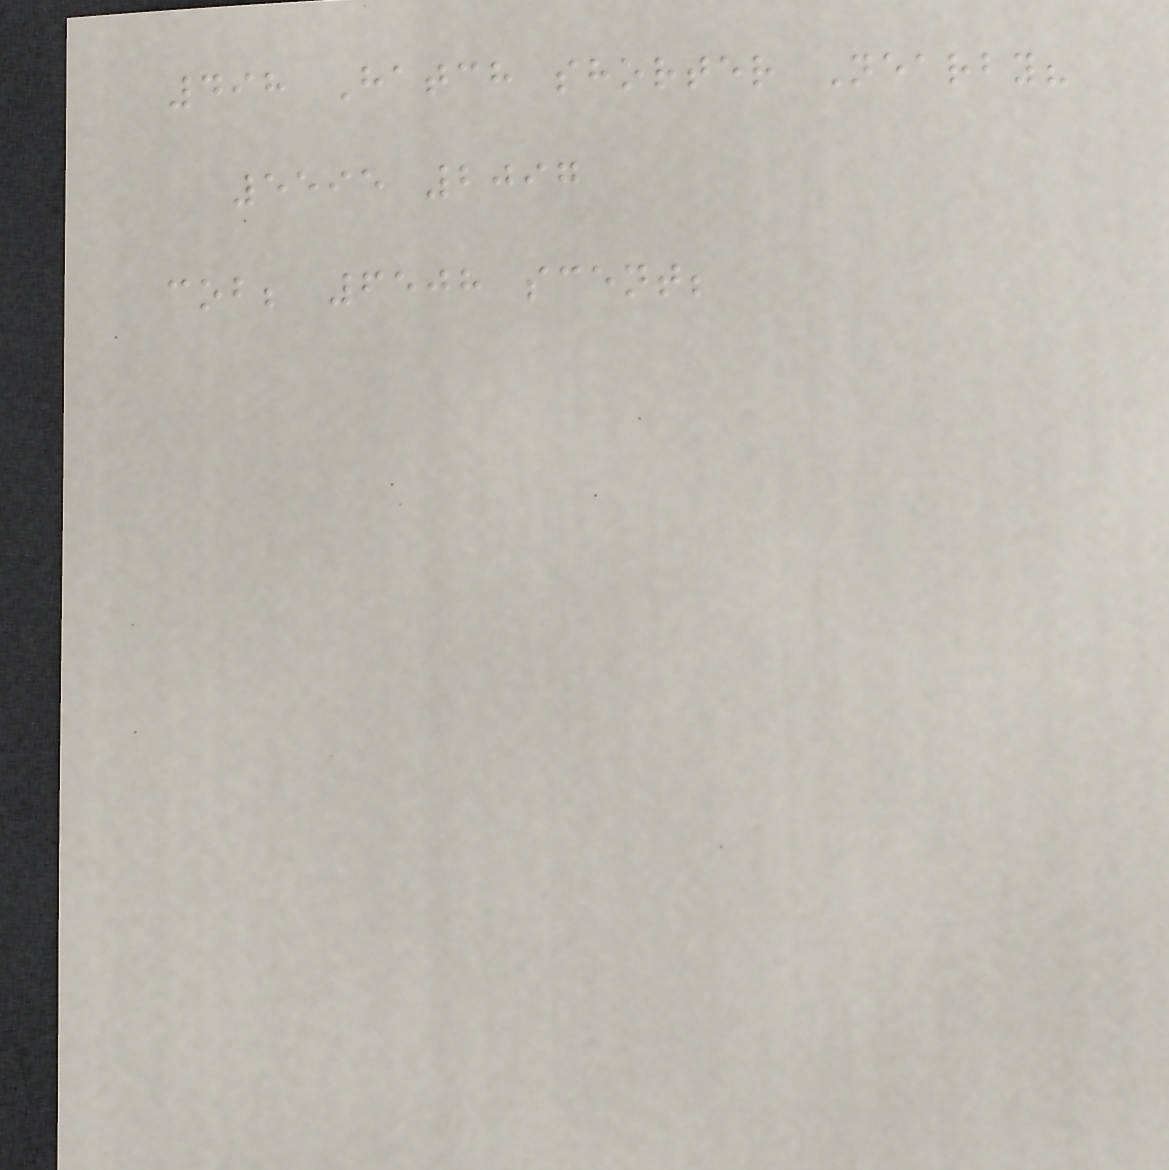498 Hatch shorter Nearby?
5595 2097
cob; 6508 scent;
